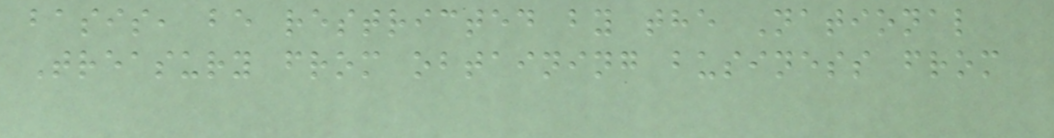basis, be restricted by the National
Treasury from obtaining business from
